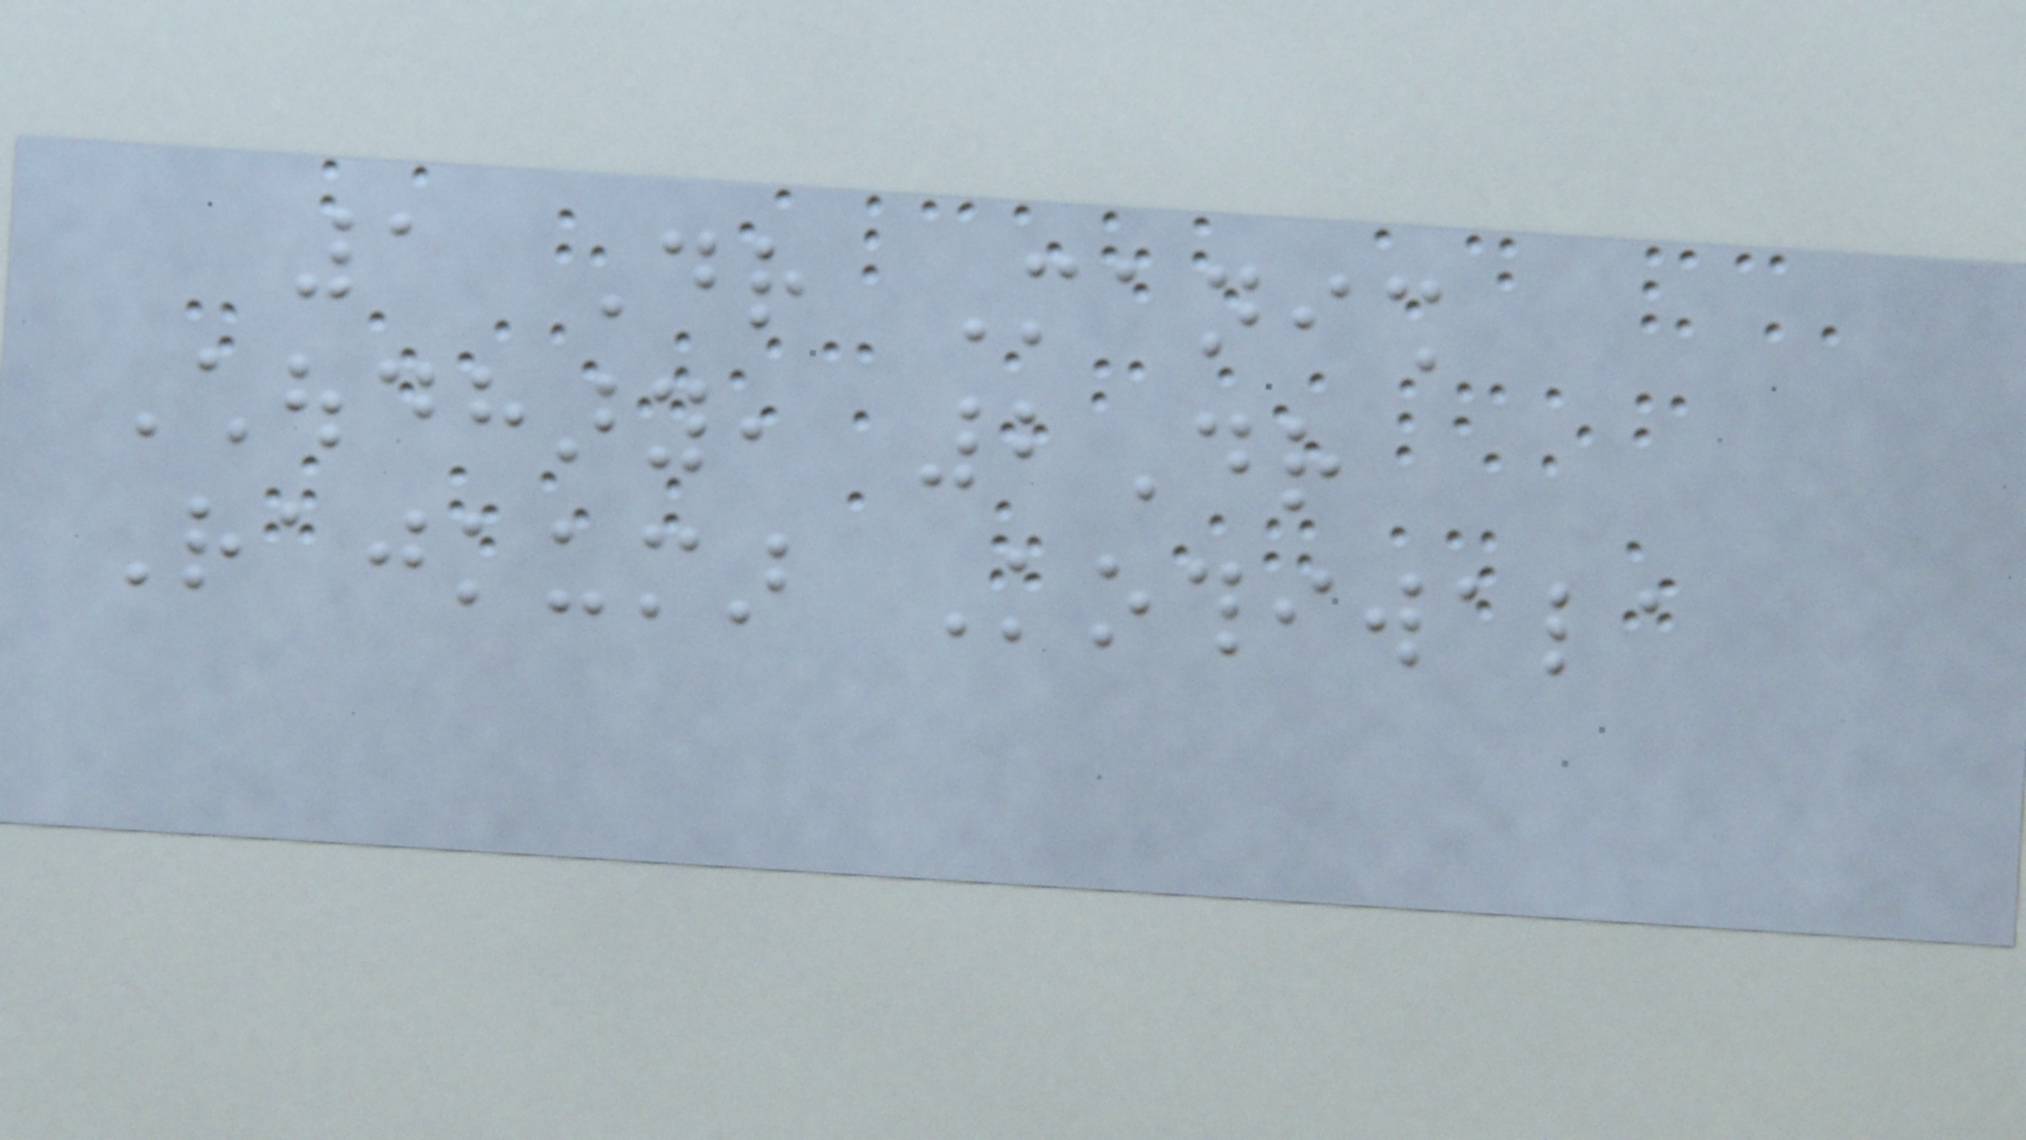1 Dr Manish
Choudhary, 2Dr
Rajkumar Kothiwala
